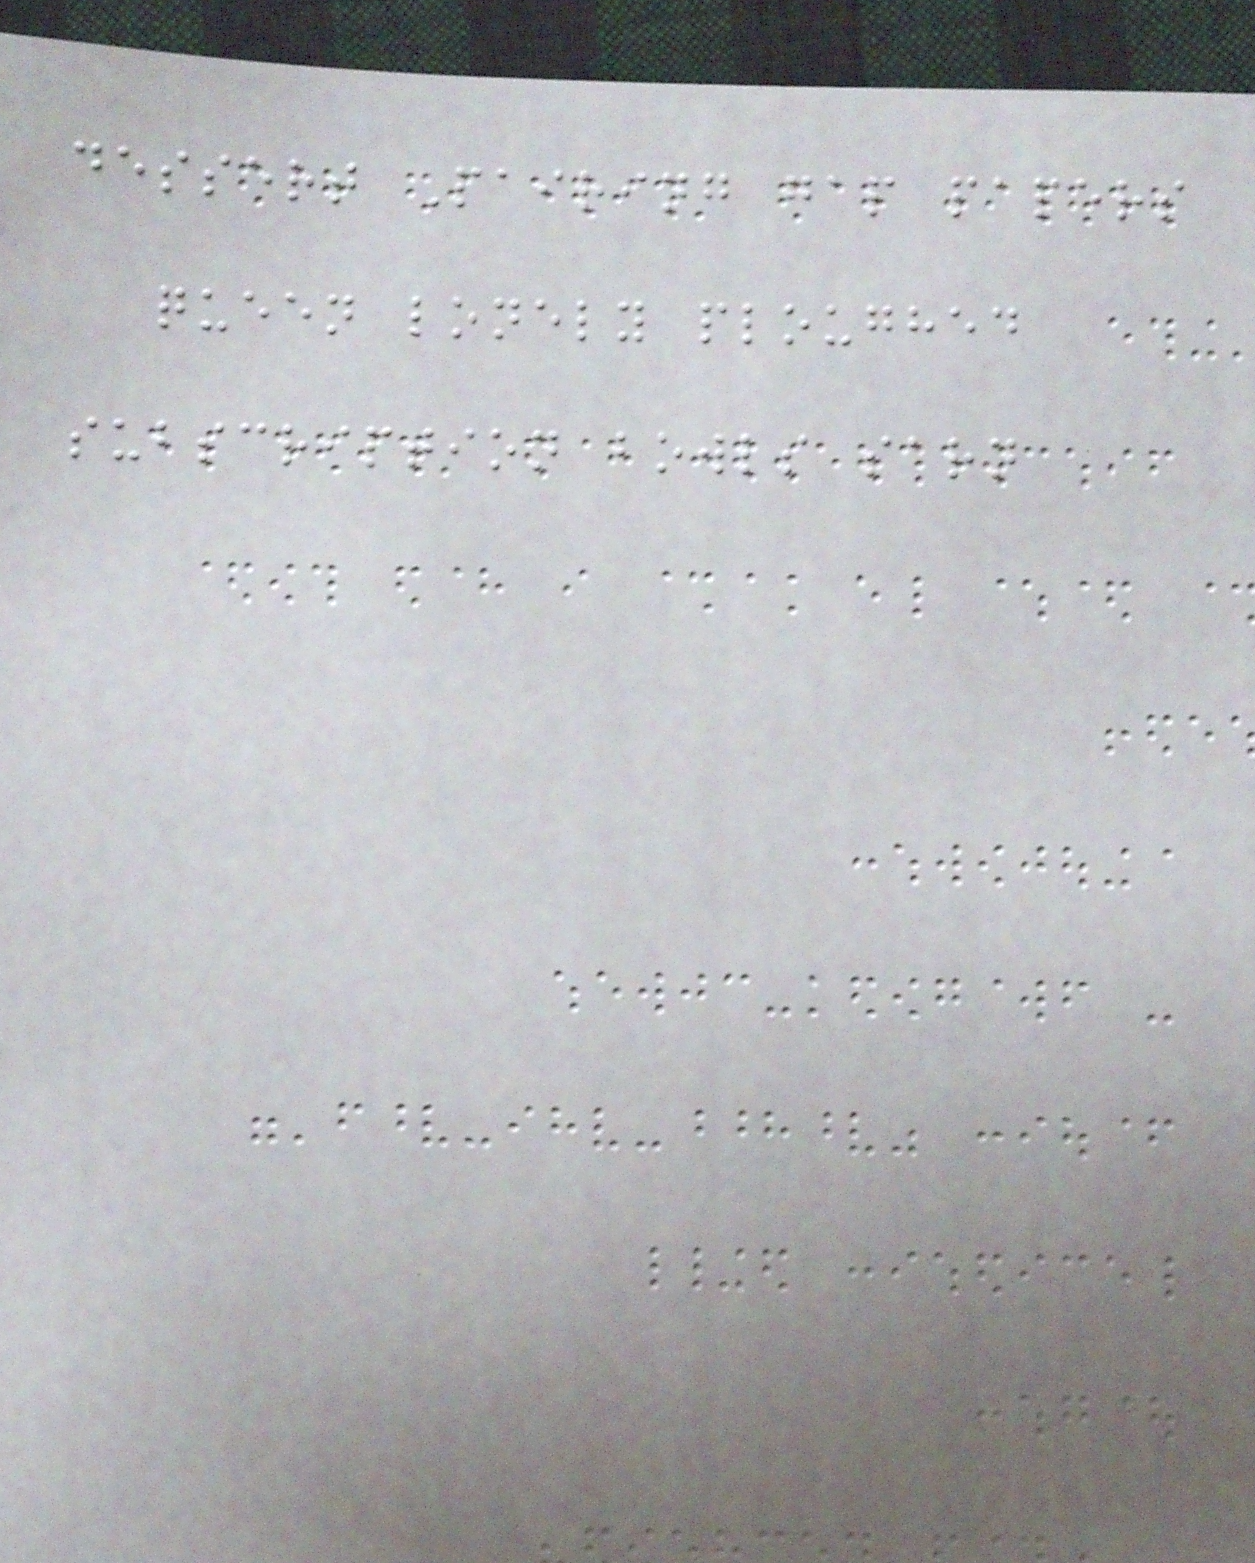dessert Pairing gap papers
queen lonely ploughed
subscription bowls sarn
